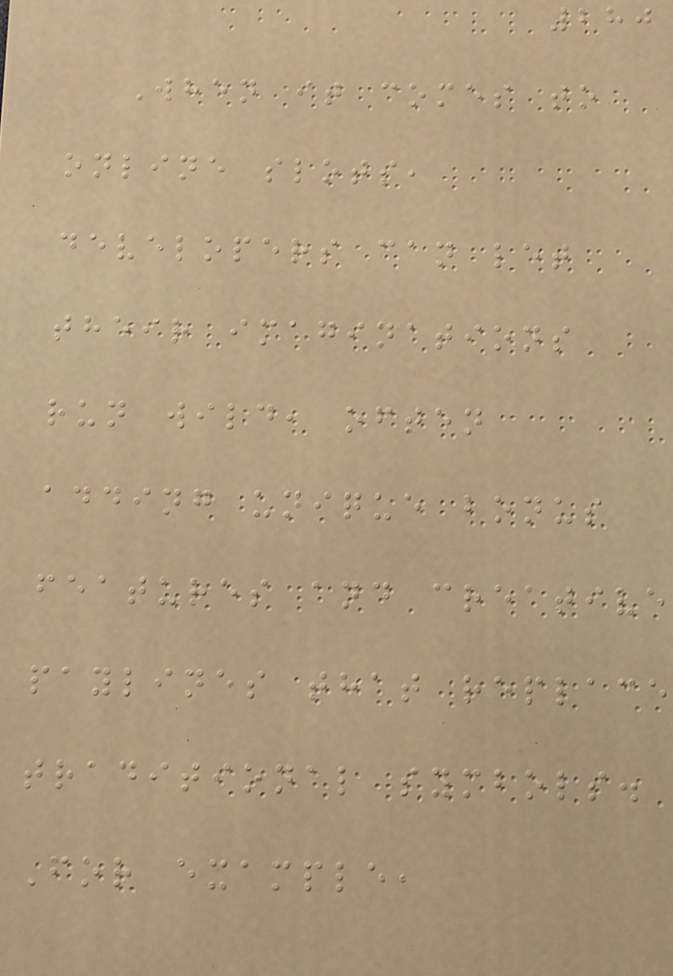280
When it comes to
online slots,
developers can let
their imaginations
run wild, often
adding unique bonus
features and creative
paylines that replace
traditional symbols.
For example,
